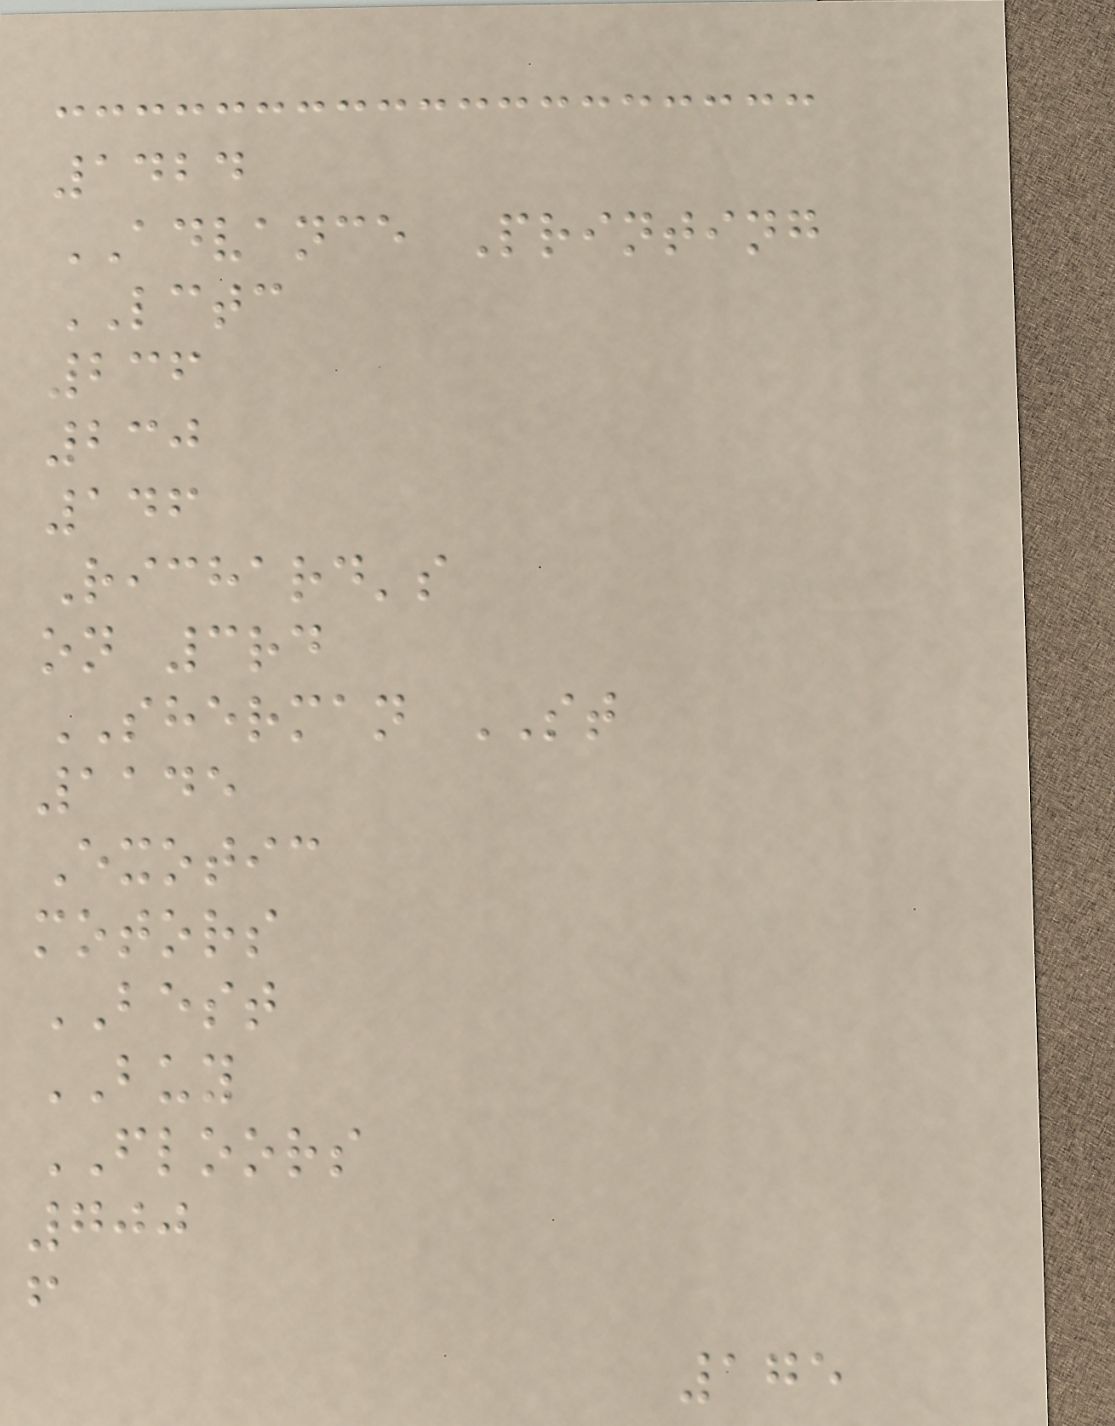1424
ADVANCE Printing
LCTC
236
230
146
Richard's
on 3rd
SHERMAN ST
1145
Exotic
motors
BEST
BUY
FLOORS
700
f
175
